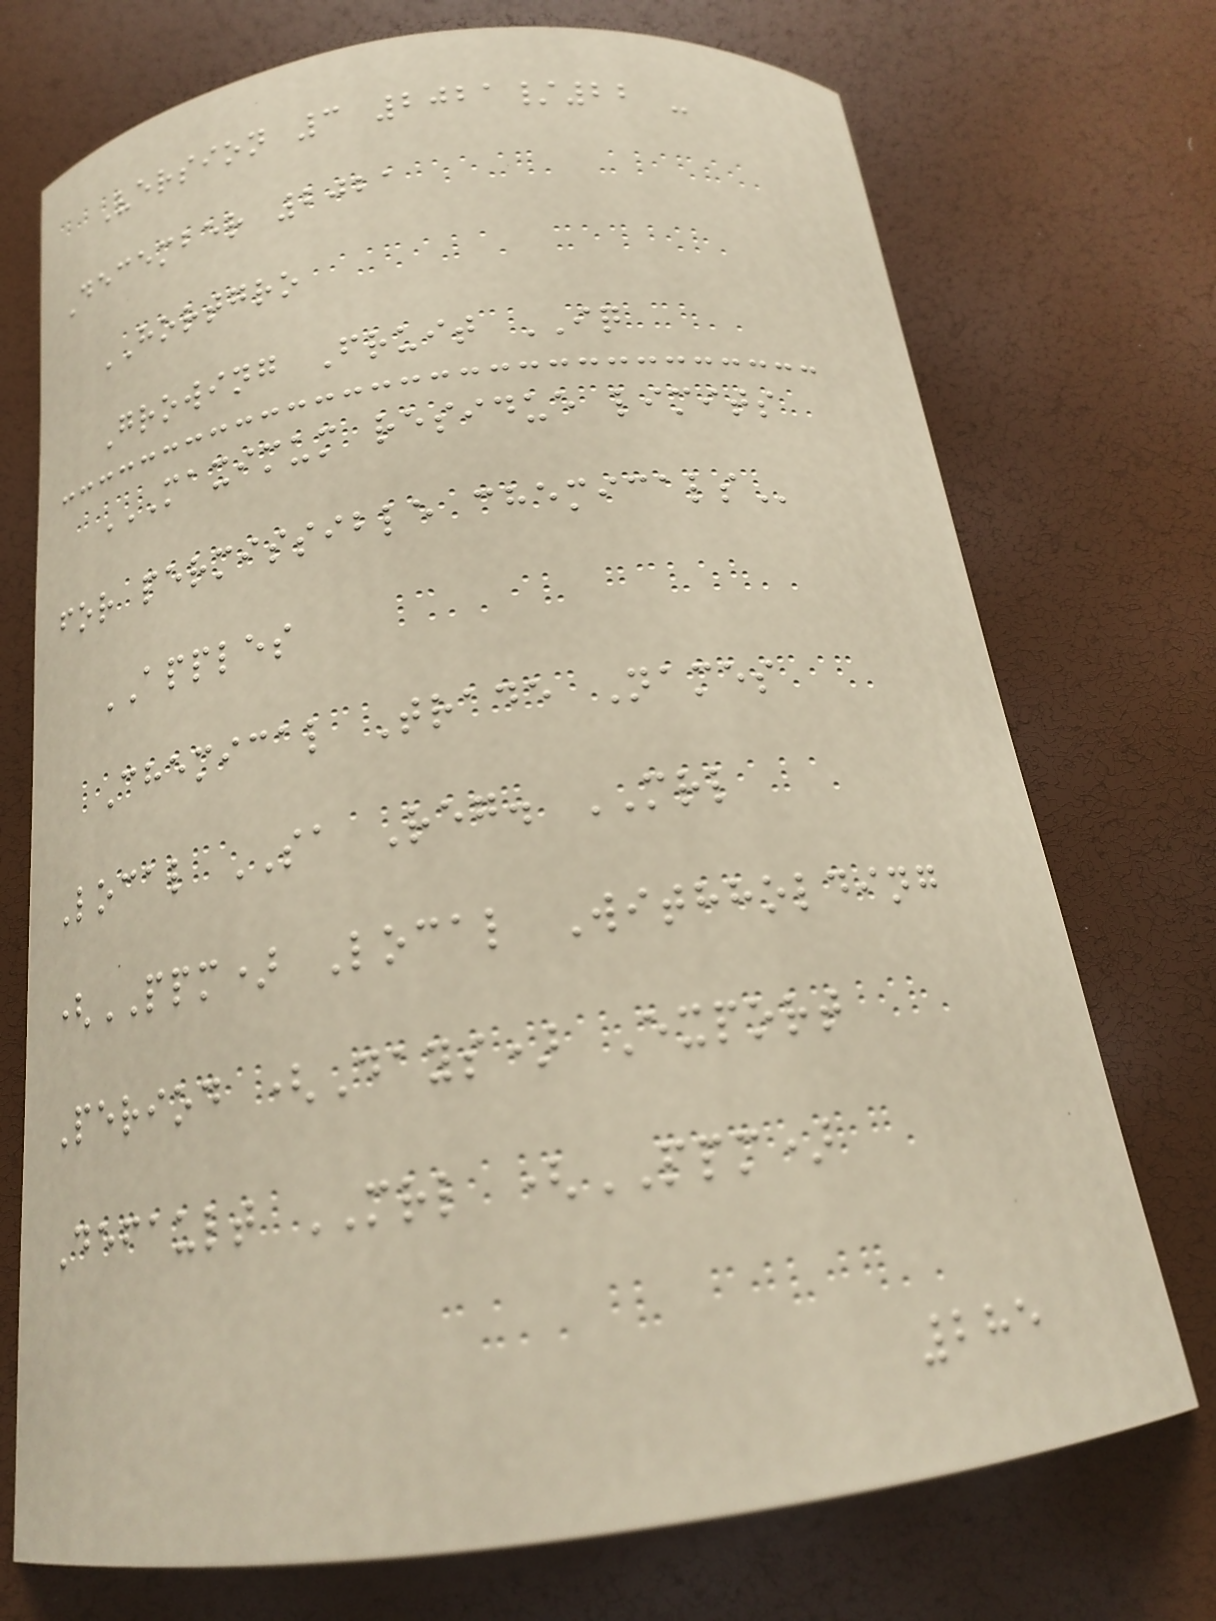Version 3 2021/22 -
December 2021
HORTGRO
Growing Fruit IQ
MAXIMUM RESIDUE LIMITS
FOR PERMISSIBLE CHEMICALS
APPLES
Chemical Trade Names
Local SA Reg. MRL
(PPM) Local Withholding
Period (Days) Export
Default MRL (PPM)
285
